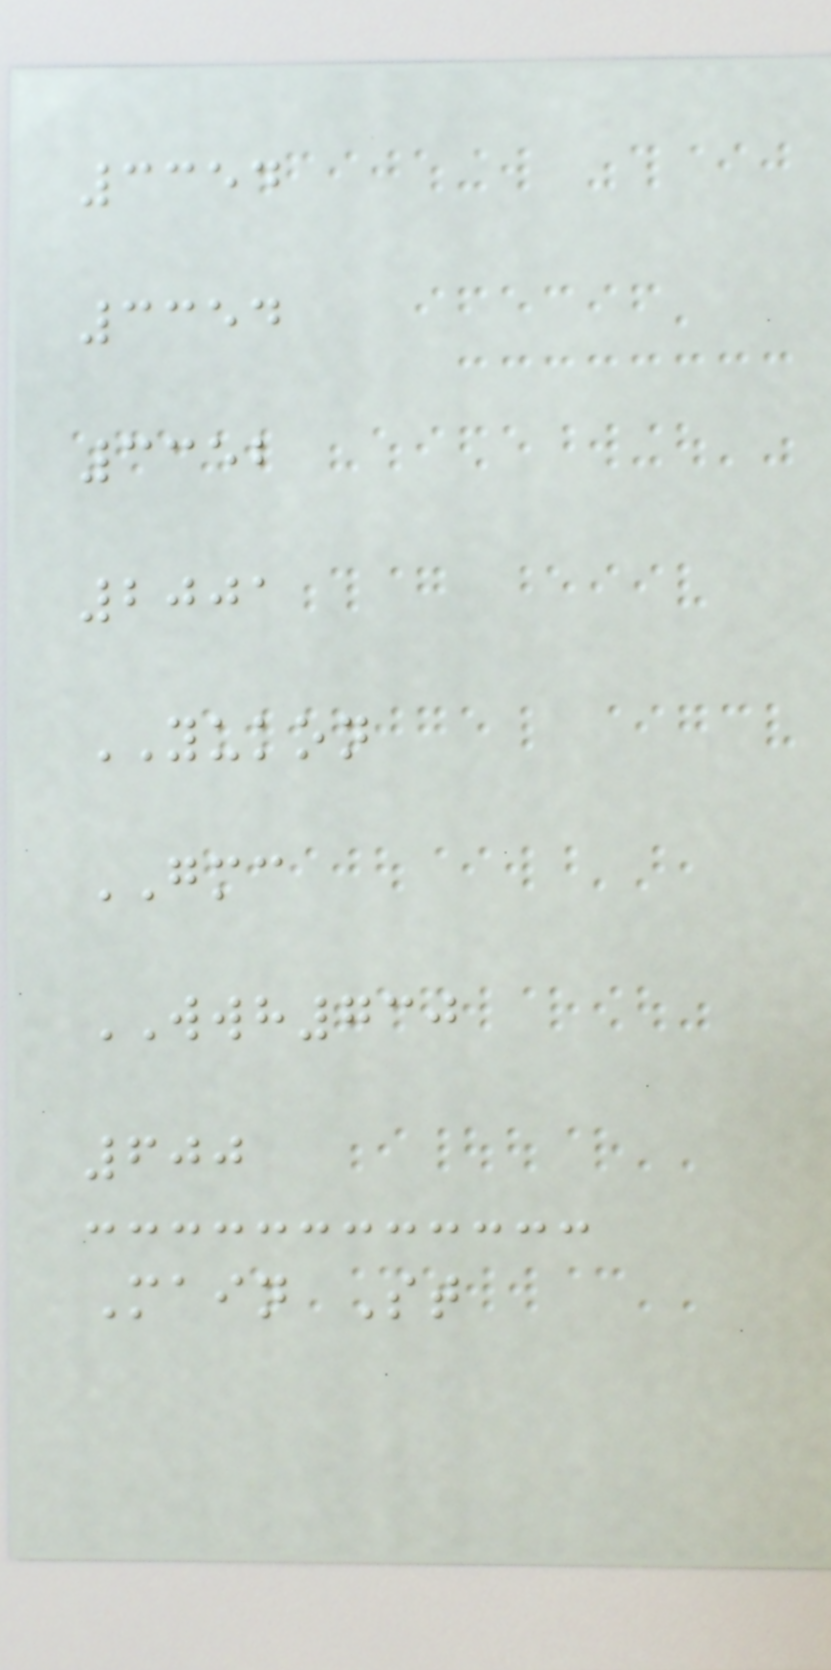3354
3354
3352
2001
YUKON
GMC
WWH730
600
Main St
